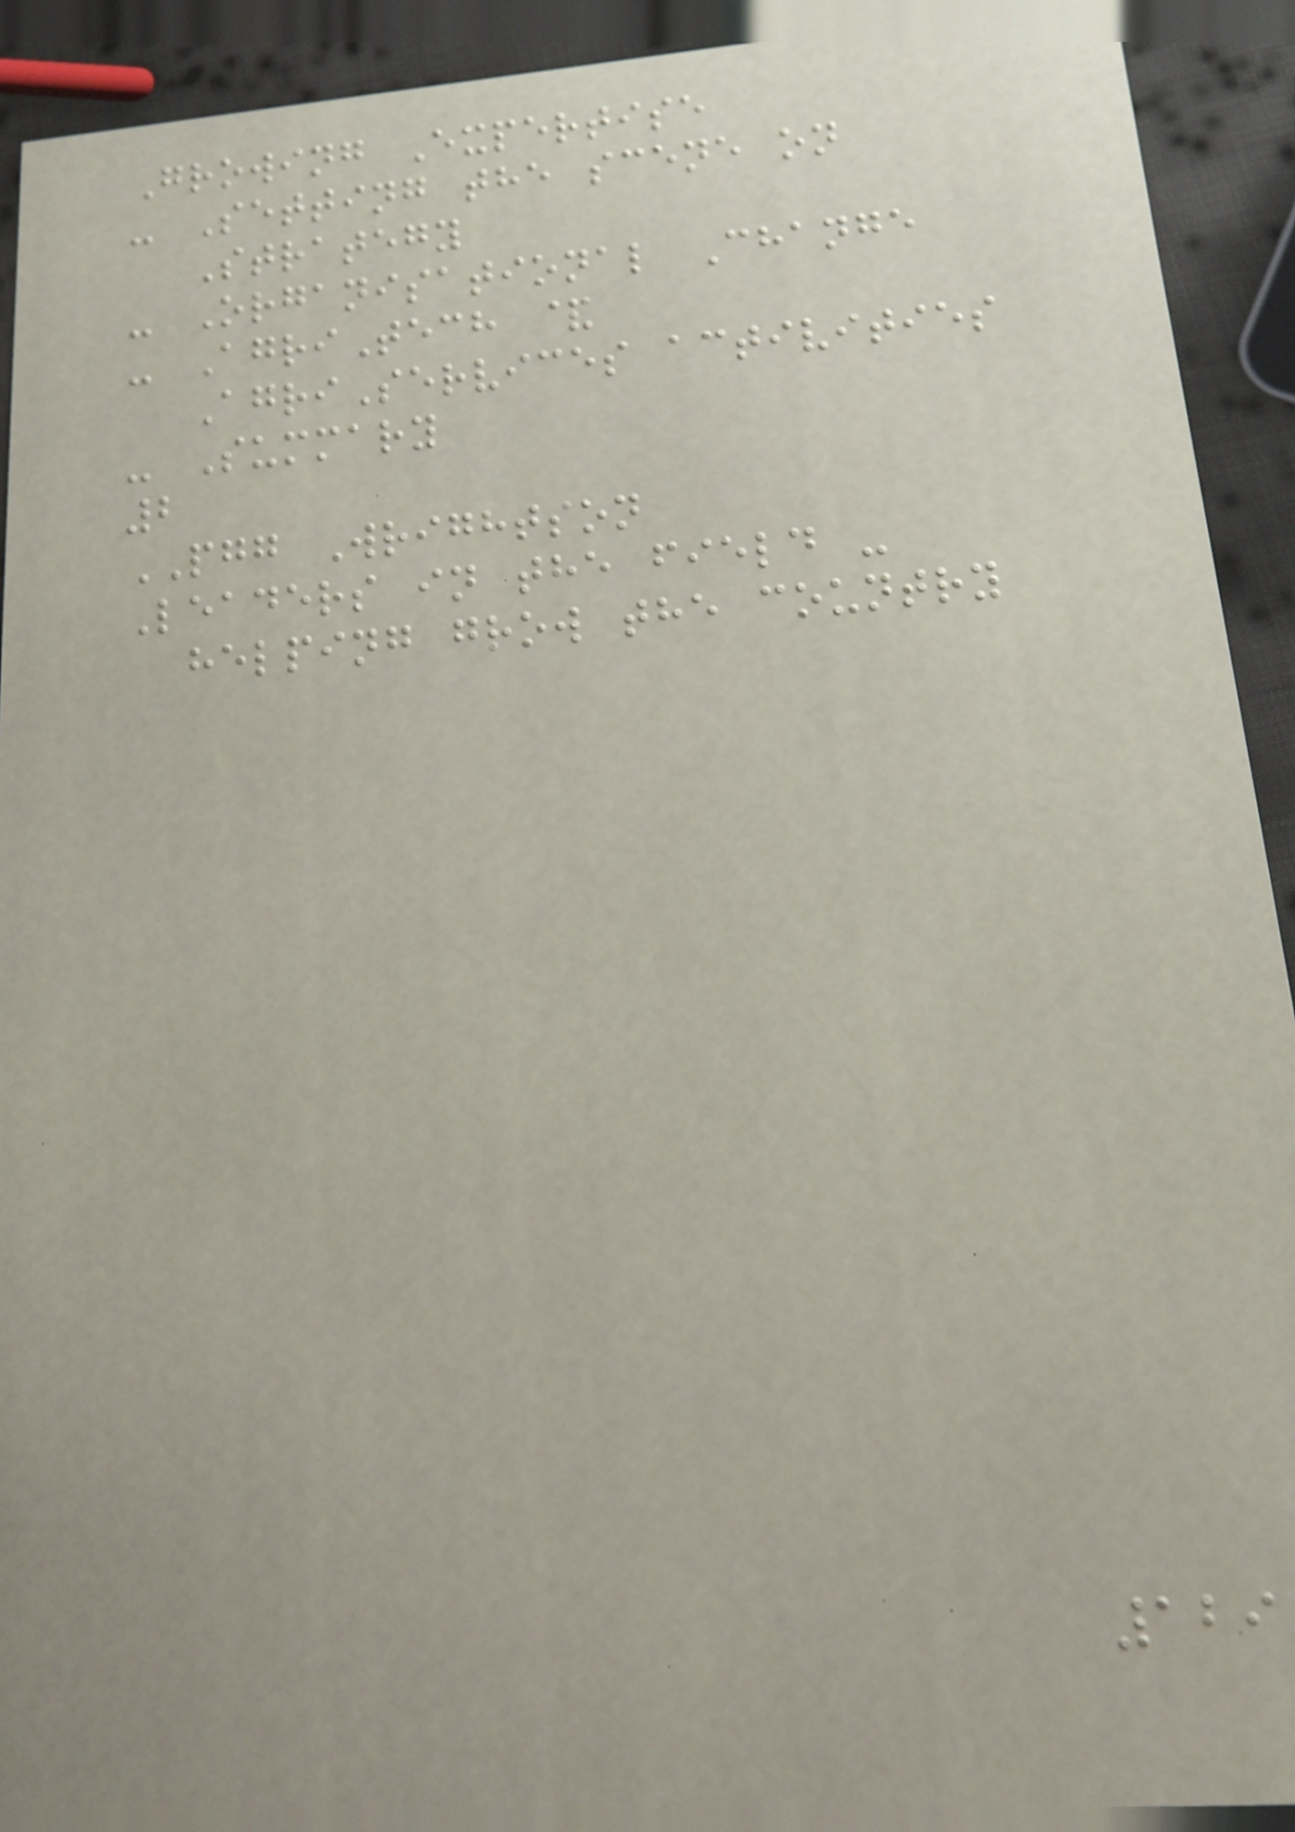Growing Expertise
- Setting the scene on
Strategy
- Organisational Change
- AgriTech &
AgriServices activities
- Summary
2
PGG Wrightson
Leaders in the field -
helping grow the country
129
